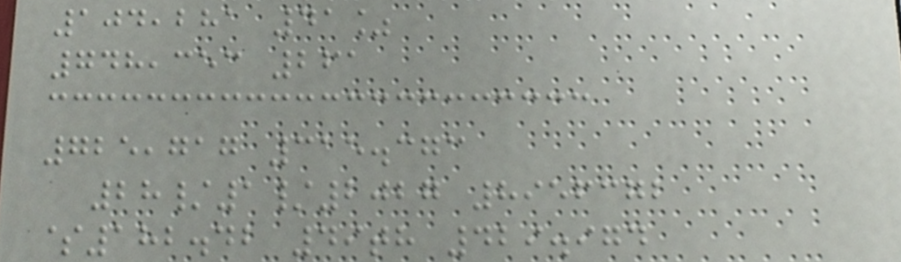104,281 41%
748,353 261
725,717 315.373
28/1/2027 8956372
$182.42 49th 429.974
